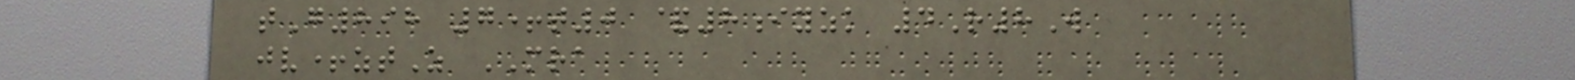tG898 7+t0 &8iyzk 4R8W
jv+ztZ MRA
